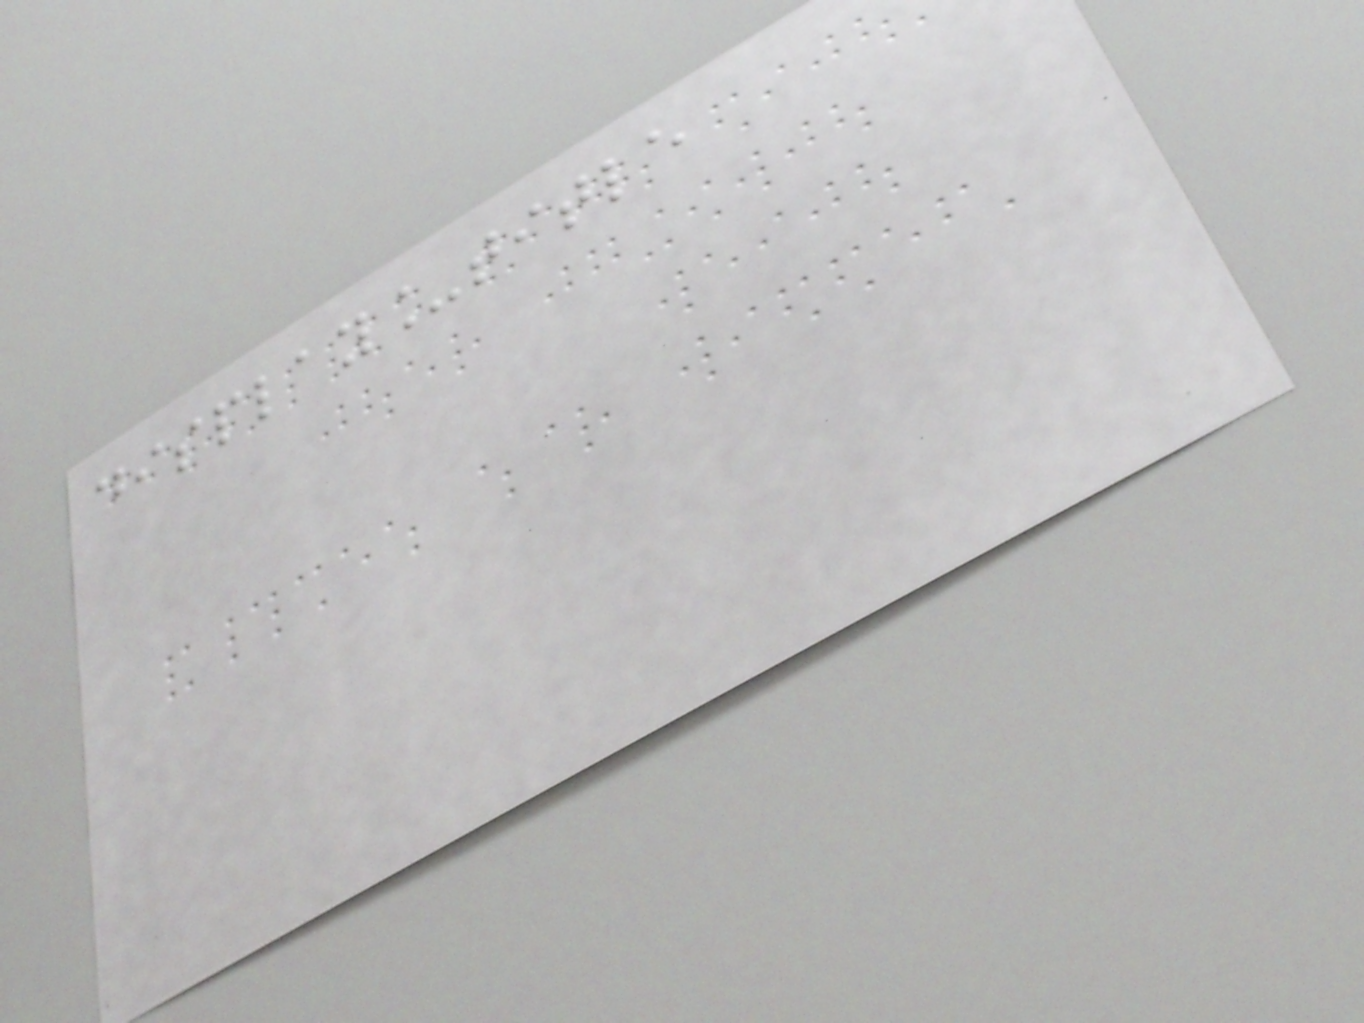display_title
